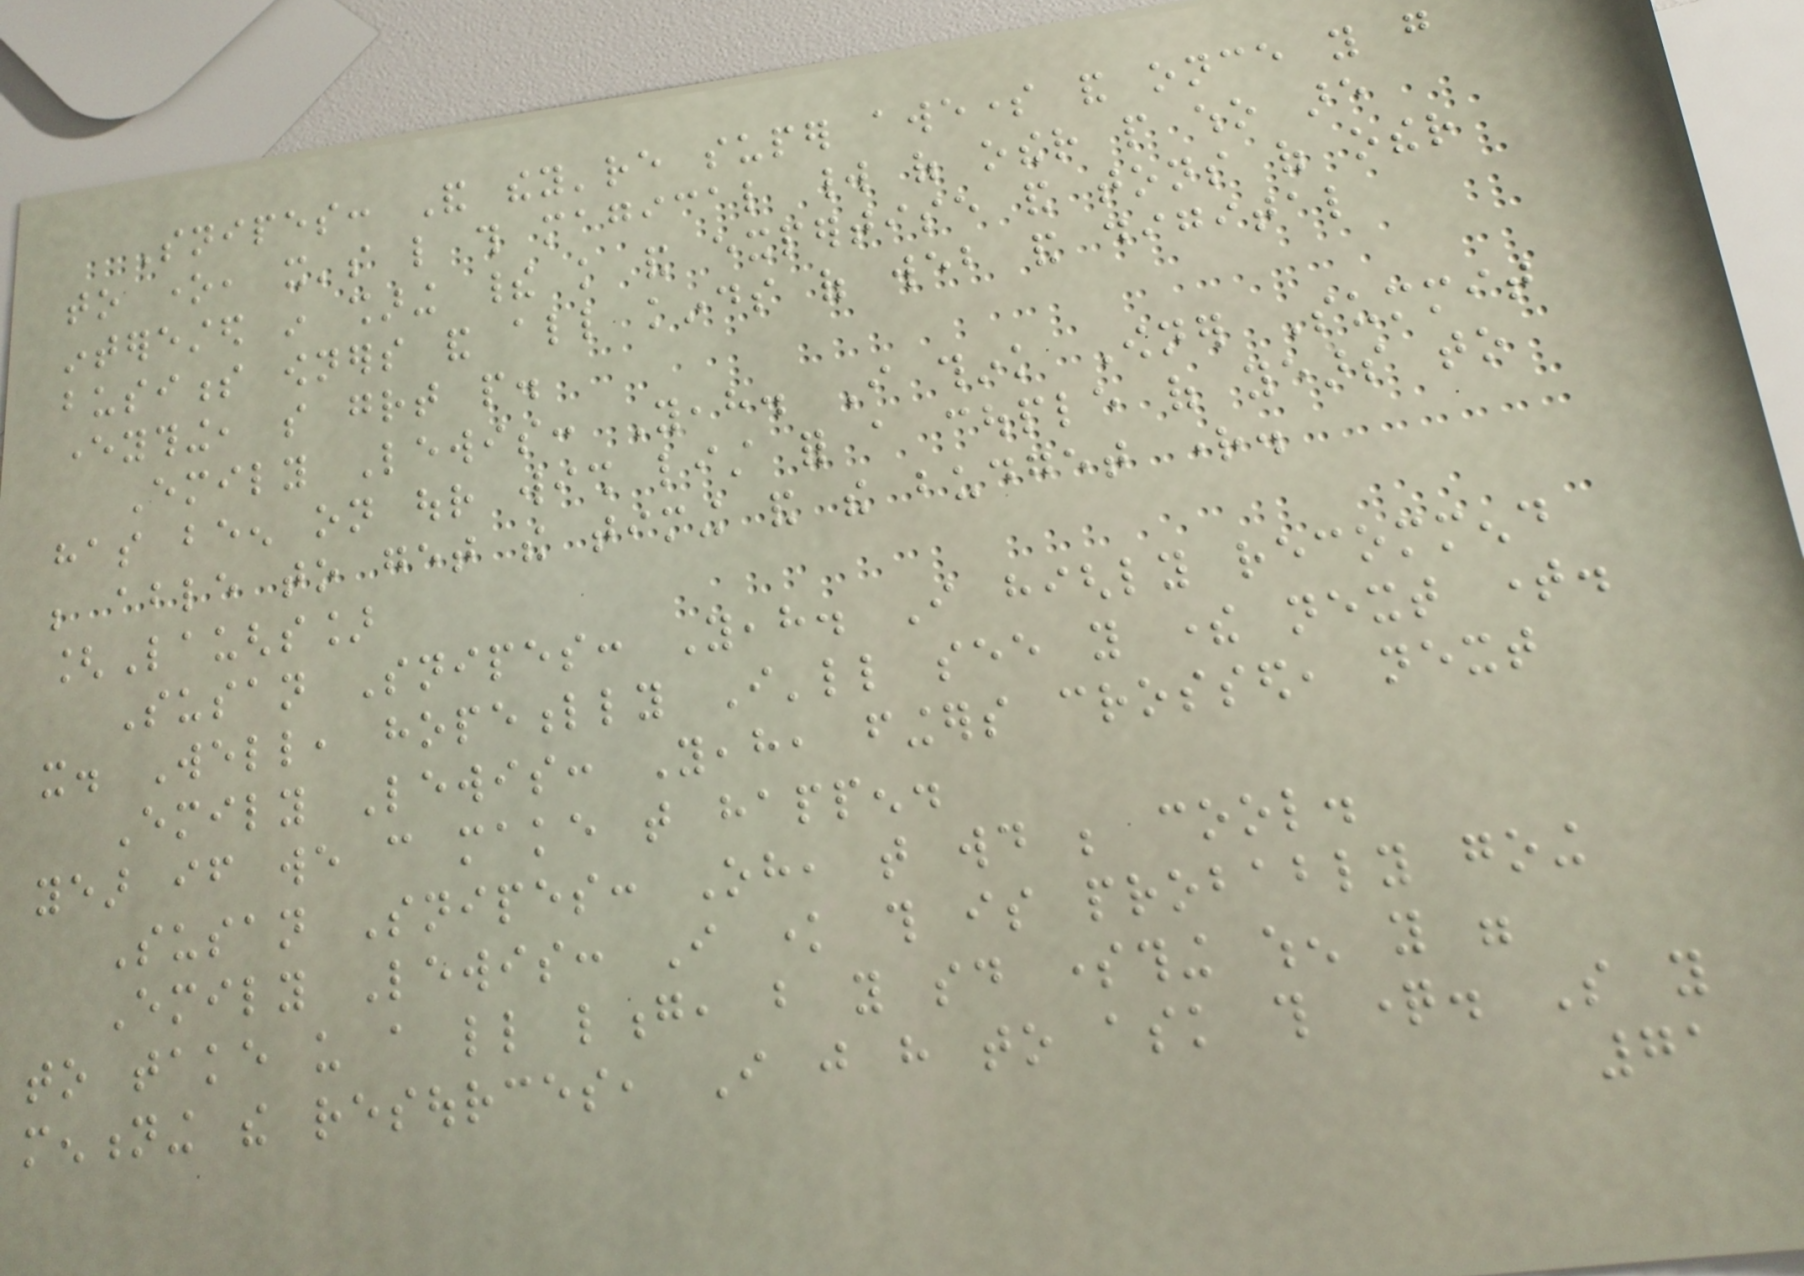Snipes: And they're super awesome and once you go
to one, it's like this magical world of other people who are
interested in sharing their knowledge and expertise and tons of other
business owners and all kinds of web and digital
everything, so great people.
Emily Lewis: Yeah. I think Owner Summit
has been on our wish list for a couple of years to
be able to get the timing and the budget right.
[Laughs]
Susan Snipes: Yeah. I highly recommend
it. Well, hopefully I'll see you there next time.
Emily Lewis: Yeah, fingers crossed, next
year if we can make that happen.
Susan Snipes: Oh, that would be cool.
Emily Lewis: I know this is probably going
to take us a little long, but you said something when you were
mentioning the resources, I just have to ask this question. So you
71
